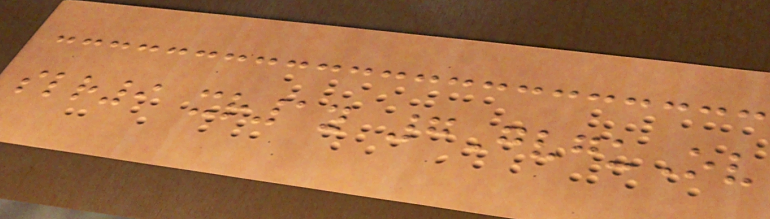slr9 xr1y 7GvguOv
